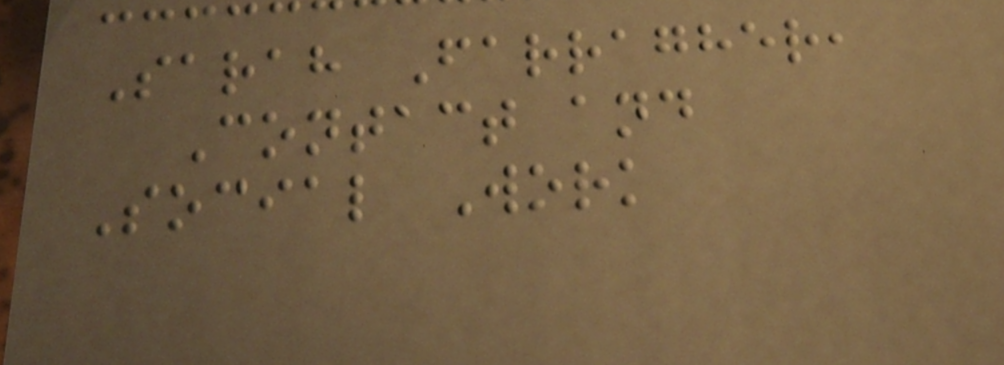Sarah Farragher,
Contact and
Social Work
